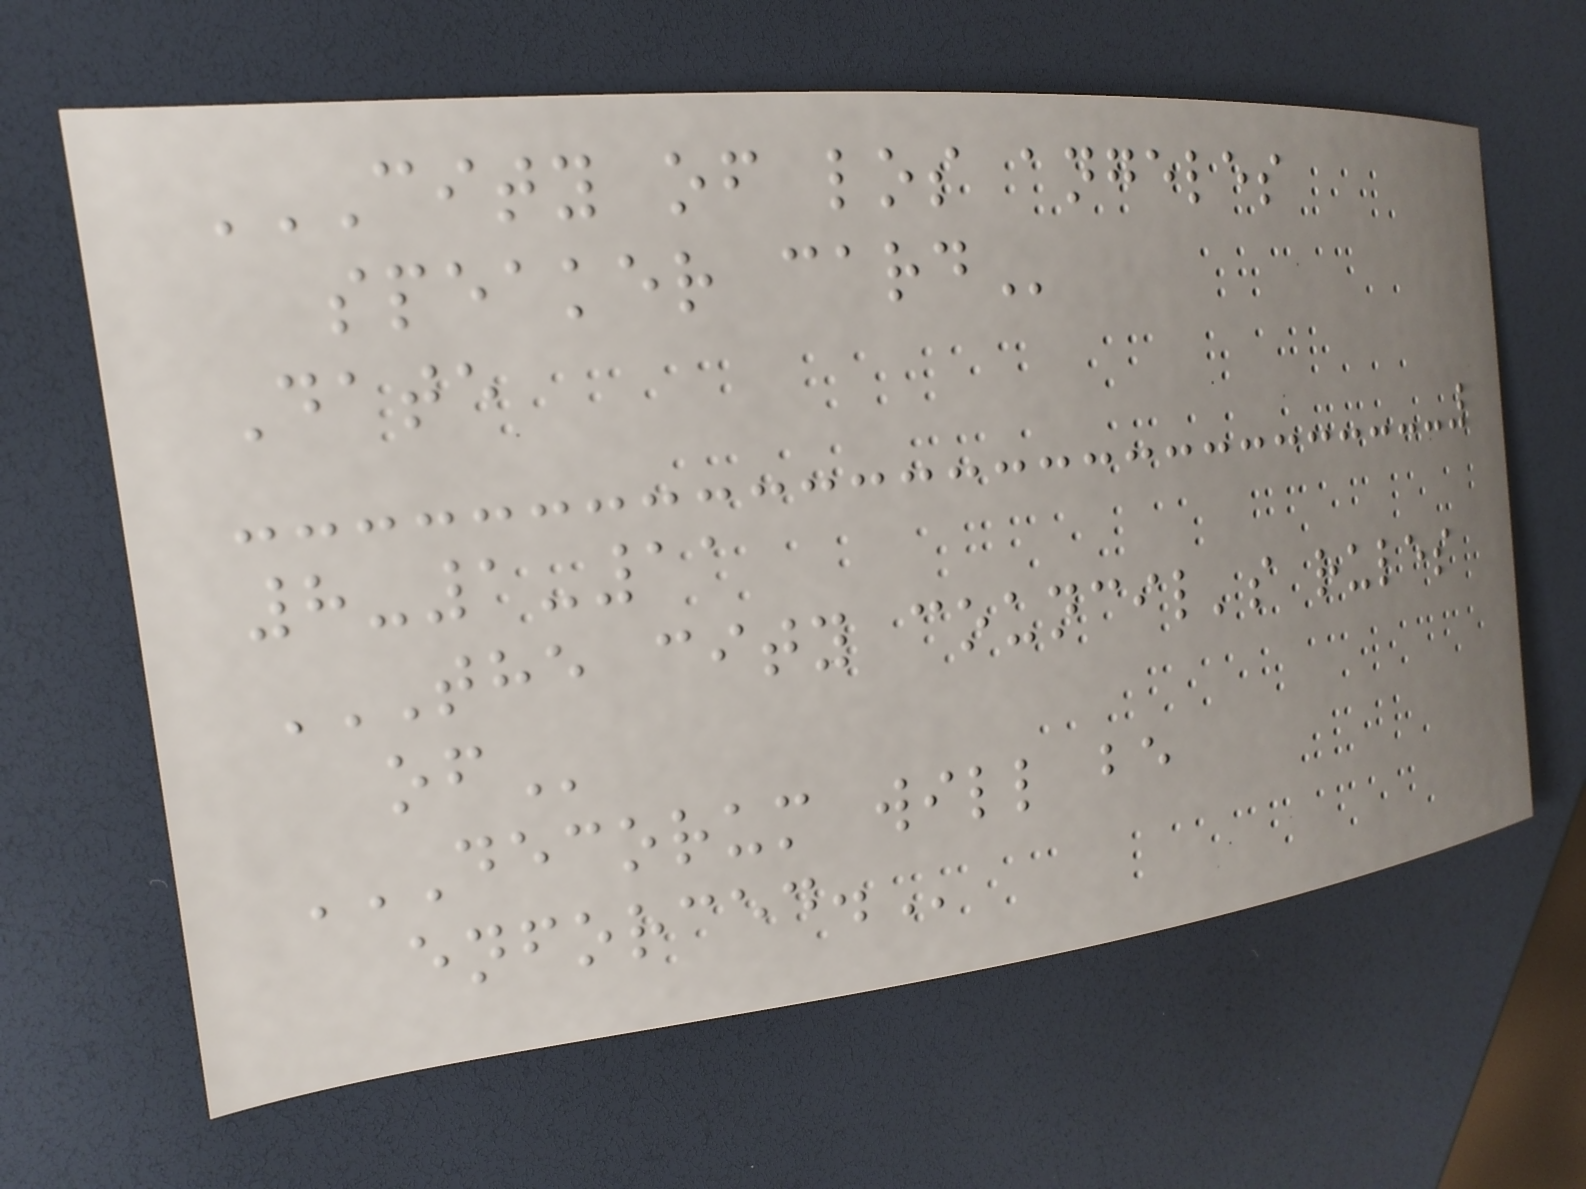CITY OF LOS ANGELES
SPEAKER CARD
Date
8-1-11
THE CITY COUNCIL'S RULES
OF
DECORUM WILL BE
ENFORCED.
